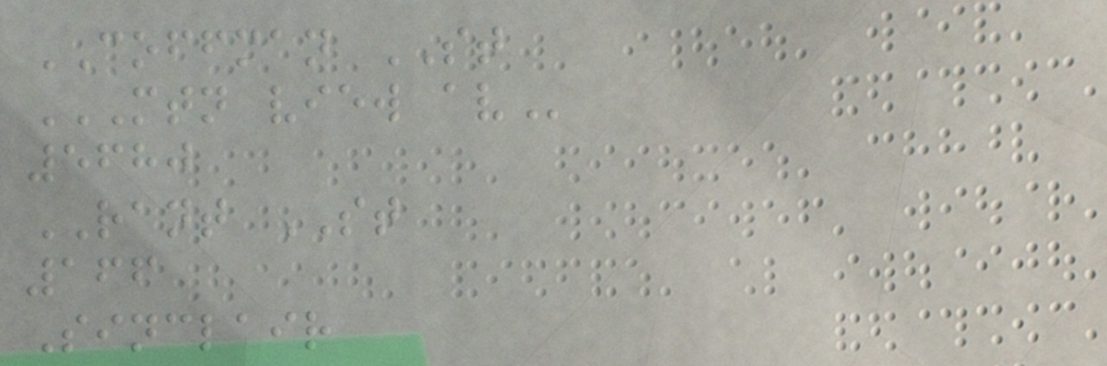COFFMAN ST
MTN VIEW AV
5680
RANT ST
166
Sinclair
